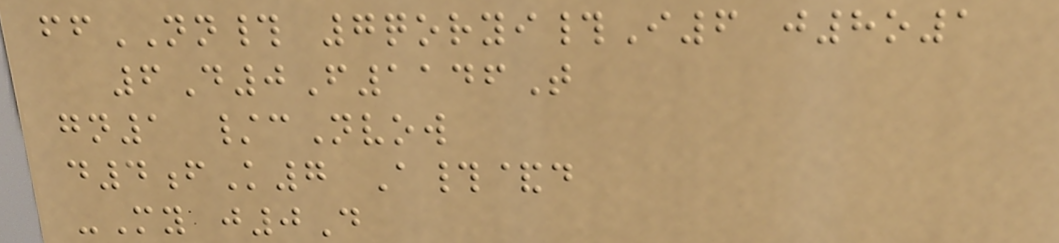ffNN# 7qoryi#I6 j8o1
6D0F1146T
gn1 /cNvow
d4fK7 A#&d
-My j0D
